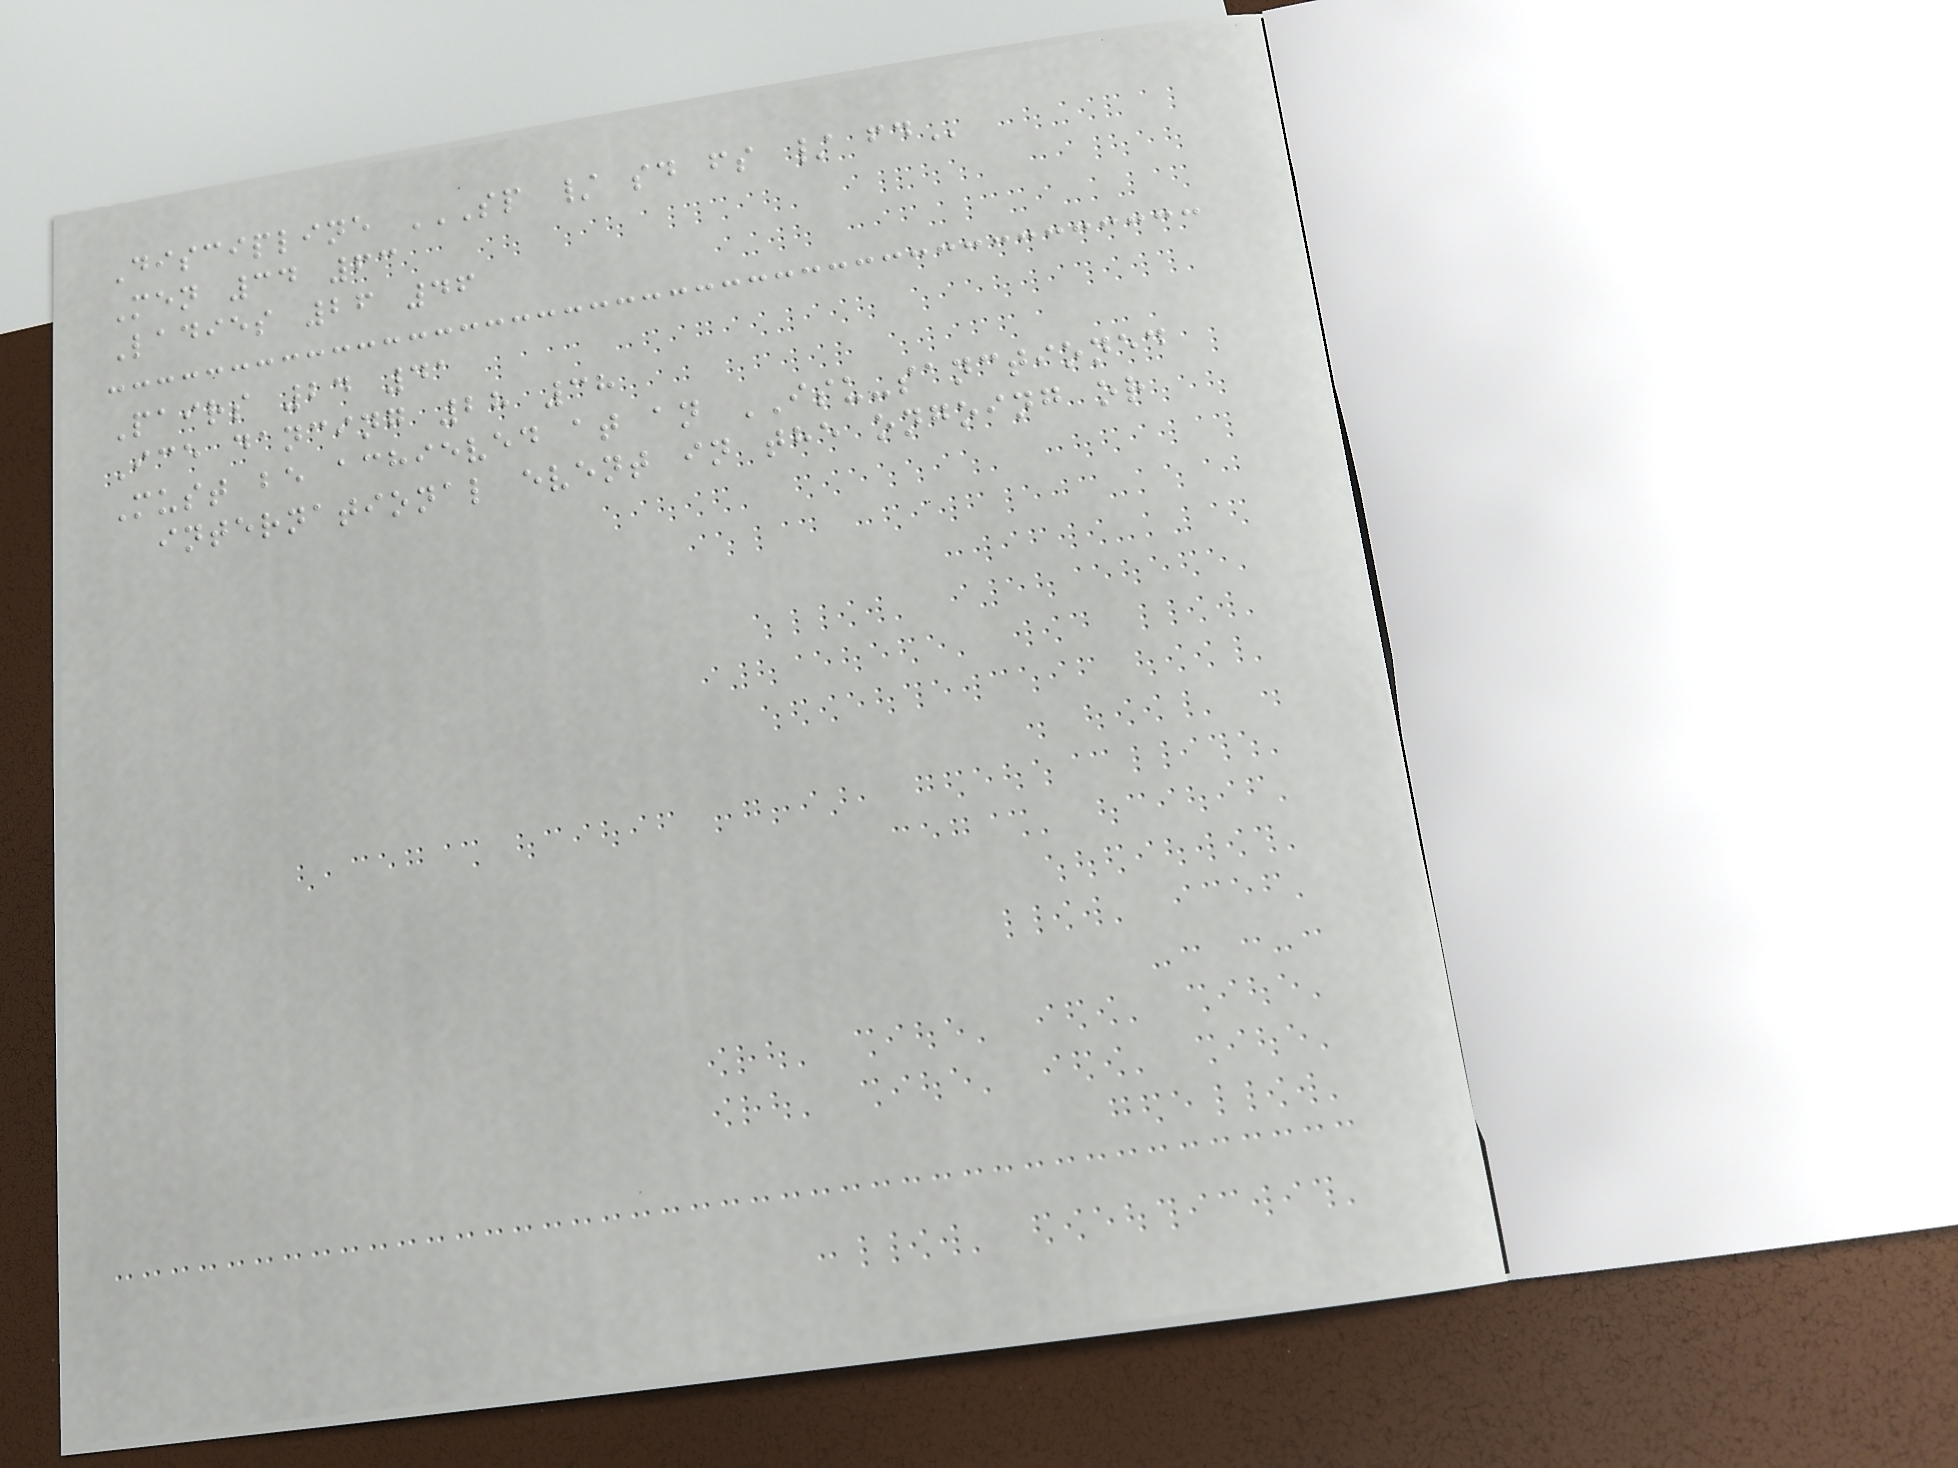Discipline SP / SD FS / FD
Men 34 63
Ladies 26 46
Pairs 24 41
Ice dancing 28 38
Must be achieved at an ISU-sanctioned
international event in the ongoing or
